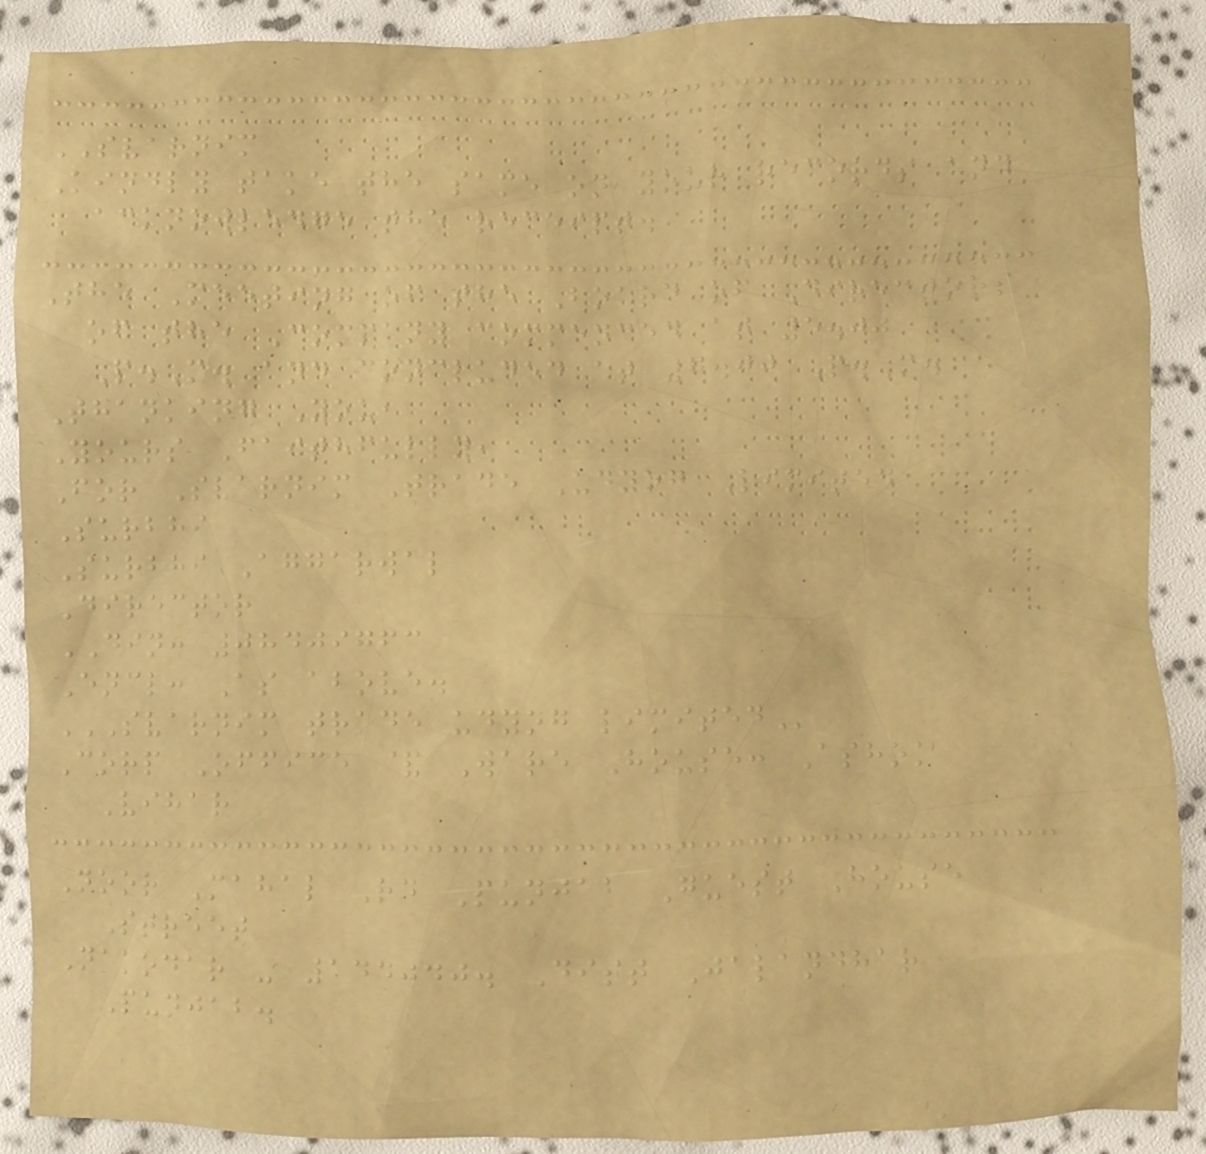SVARNIM
Kindly take the same on your records and
acknowledge the receipt.
The Meeting of the Board of Directors
of the Company commenced at 5.00
P.M. and concluded at 7.00 P.M.
Thanking You,
Yours Faithfully,
For Svarnim Trade Udyog Limited
Surbhi
Surbhi Aggarwal
Director
DIN: 08409763
Encl: As above.
SVARNIM TRADE UDYOG LIMITED
Corp Office & Ware House: Ashok
Vihar
Noor Mahal Rd Punjab Guest House
Street
Nakodar - 144040. Dist Jalandhar
Punjab.
